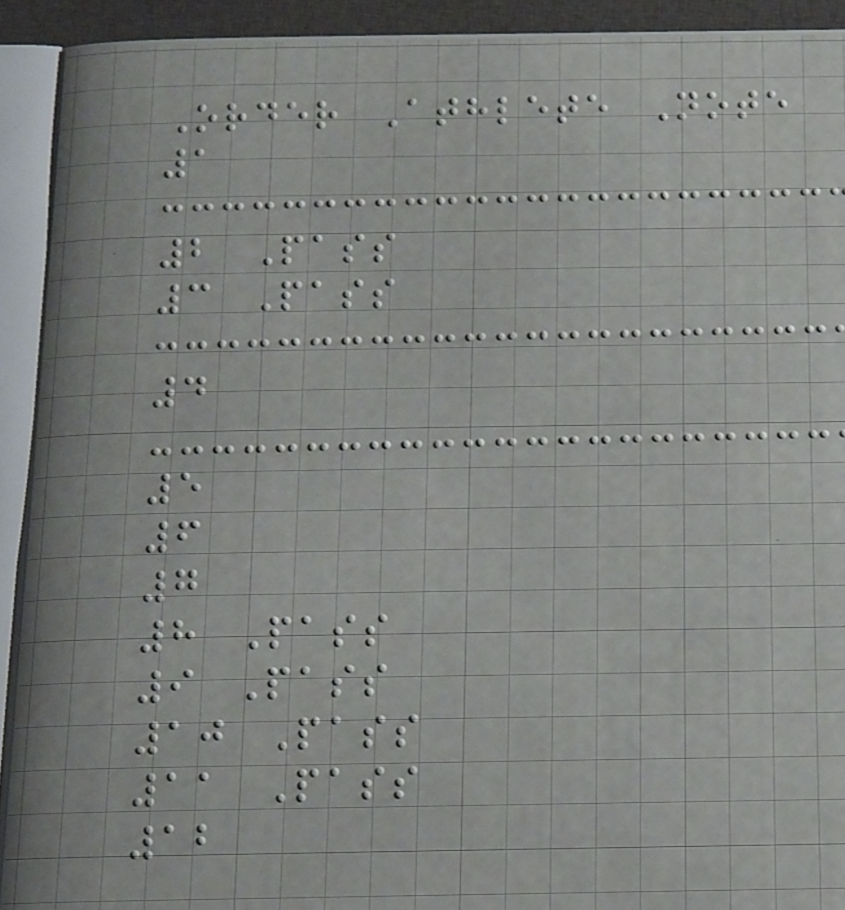Order Athlete Note
1
2 Pass
3 Pass
4
5
6
7
8 Pass
9 Pass
10 Pass
11 Pass
12
